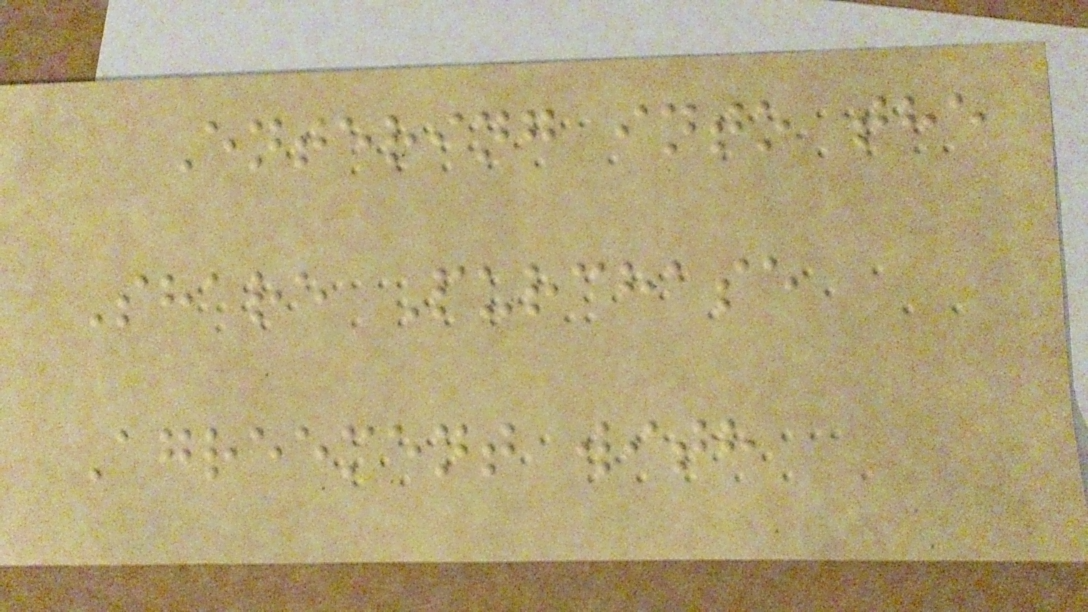Entering into the
Share Purchase
Agreement with
